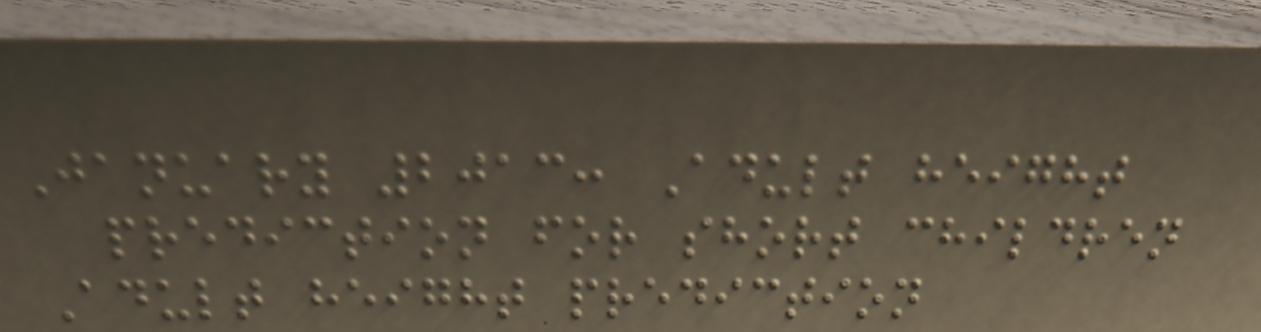January 2013: Adult height
prediction for short children
Adult height prediction
